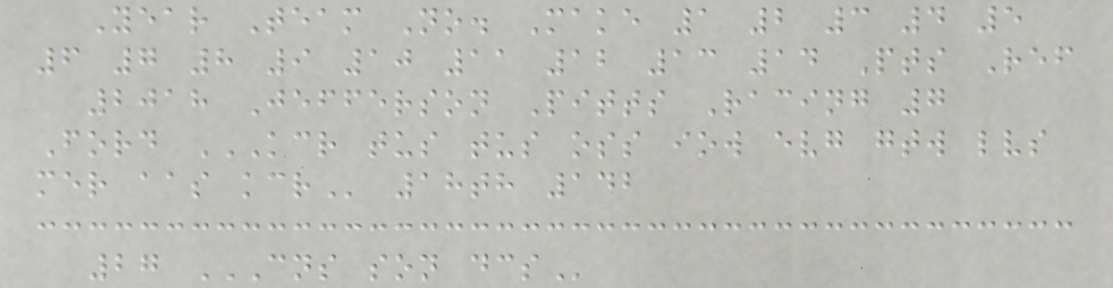Year Team No. Make 1 2 3 4 5
6 7 8 9 10 11 12 13 14 Pts Ref
2018 Jefferson Pitts Racing 7
Ford KCR TUS TUS OSS IOW EVG GTW LVS
MER AAS KCR 18th 142
27 CNS SON DCS
